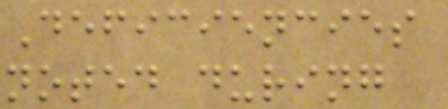Deficiencies
noted during
